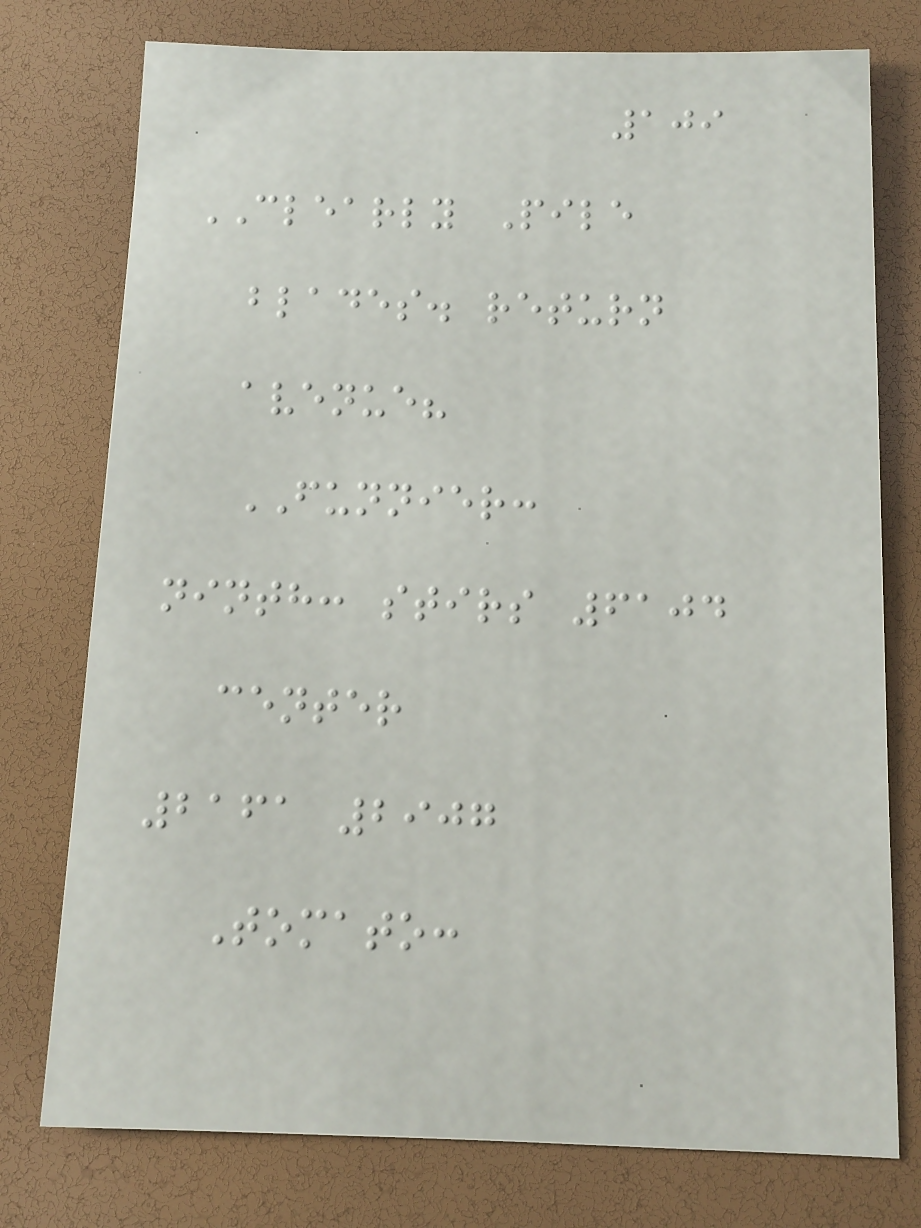109
CLEARLY Pile
blades. return
avenue?
FUNNIER:
ninth: stirs 6104
center
2161 2907
Tomato:
